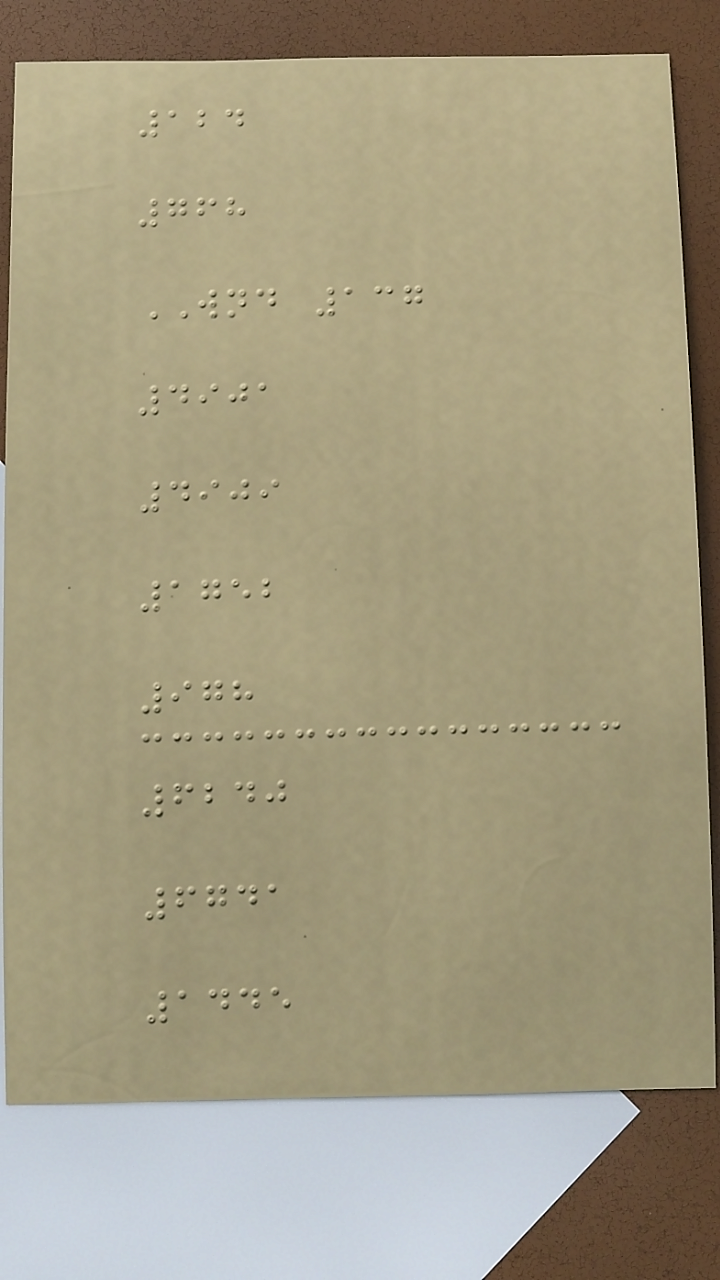124
768
WND 137
4901
4909
1752
978
6240
6741
1445
